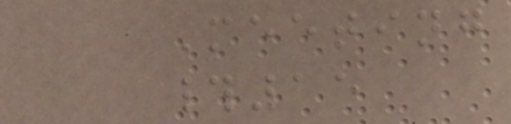Meeting
#15
